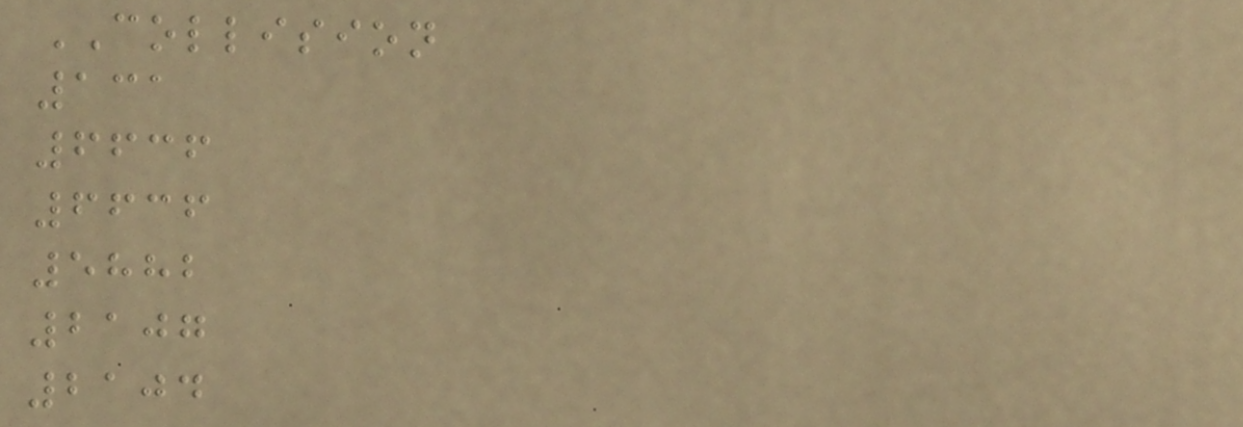COLLISION
131
6636
6636
5882
2107
2104
